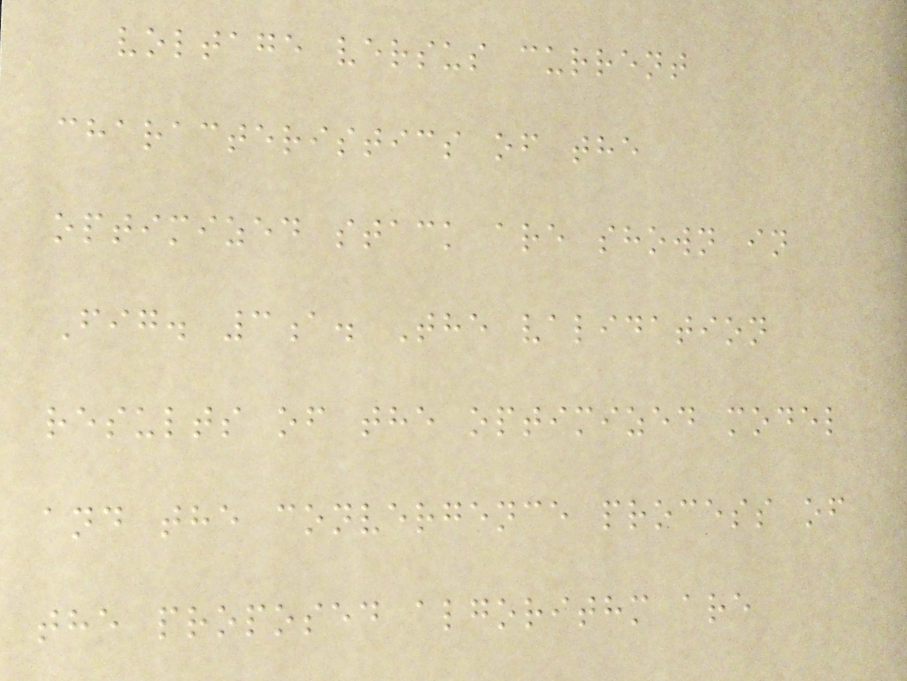voltage versus current
characteristics of the
optimized stack are shown in
Fig. 3a. The validation
results of the optimized model
and the convergence process of
the proposed algorithm are
